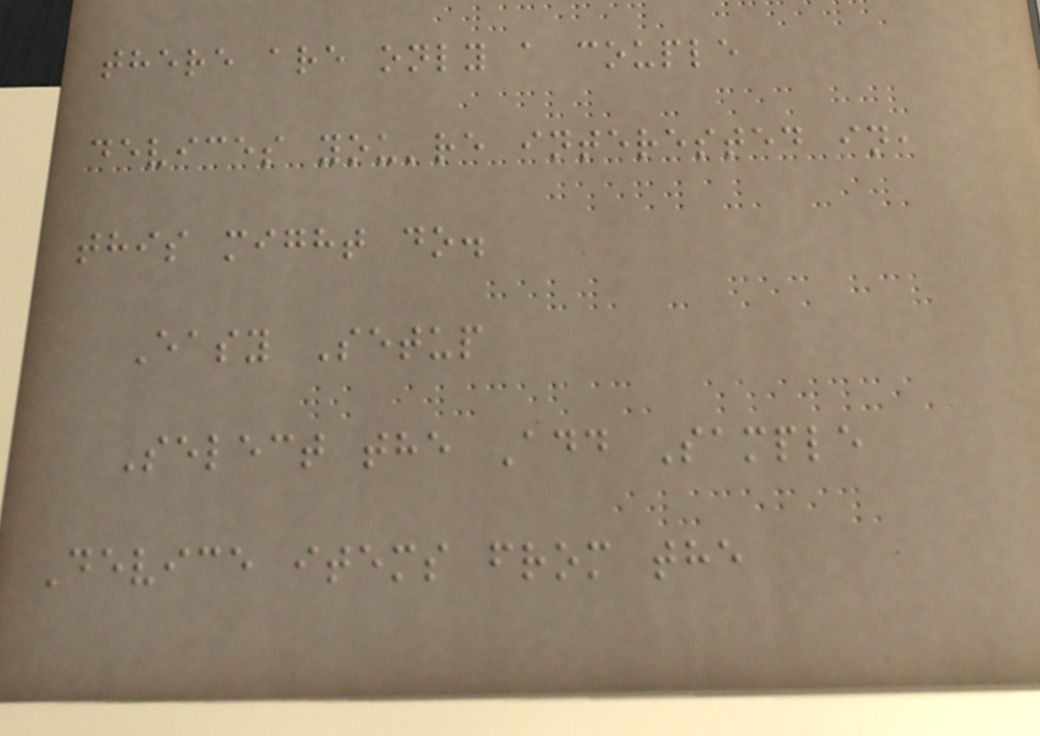there are only a couple
devices you're interested in,
this might do.
Easy Setup
Select the Add Sample
Device items from the
